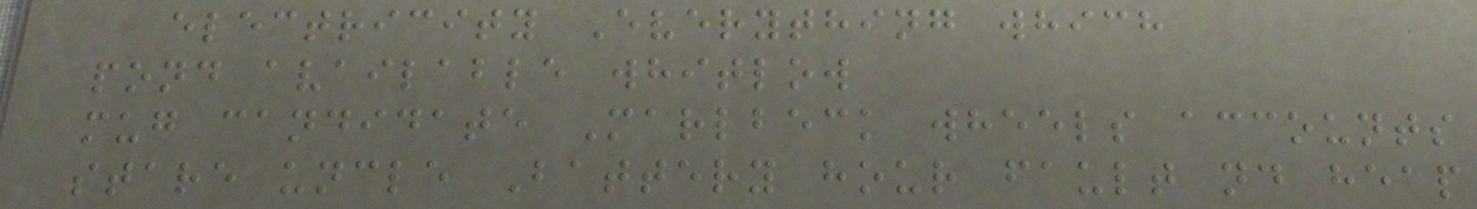electricity Everything which
pond available whitlow
mug candidate Marlbeck wheels accounts
stare uncle Battery hour fault nd heap
